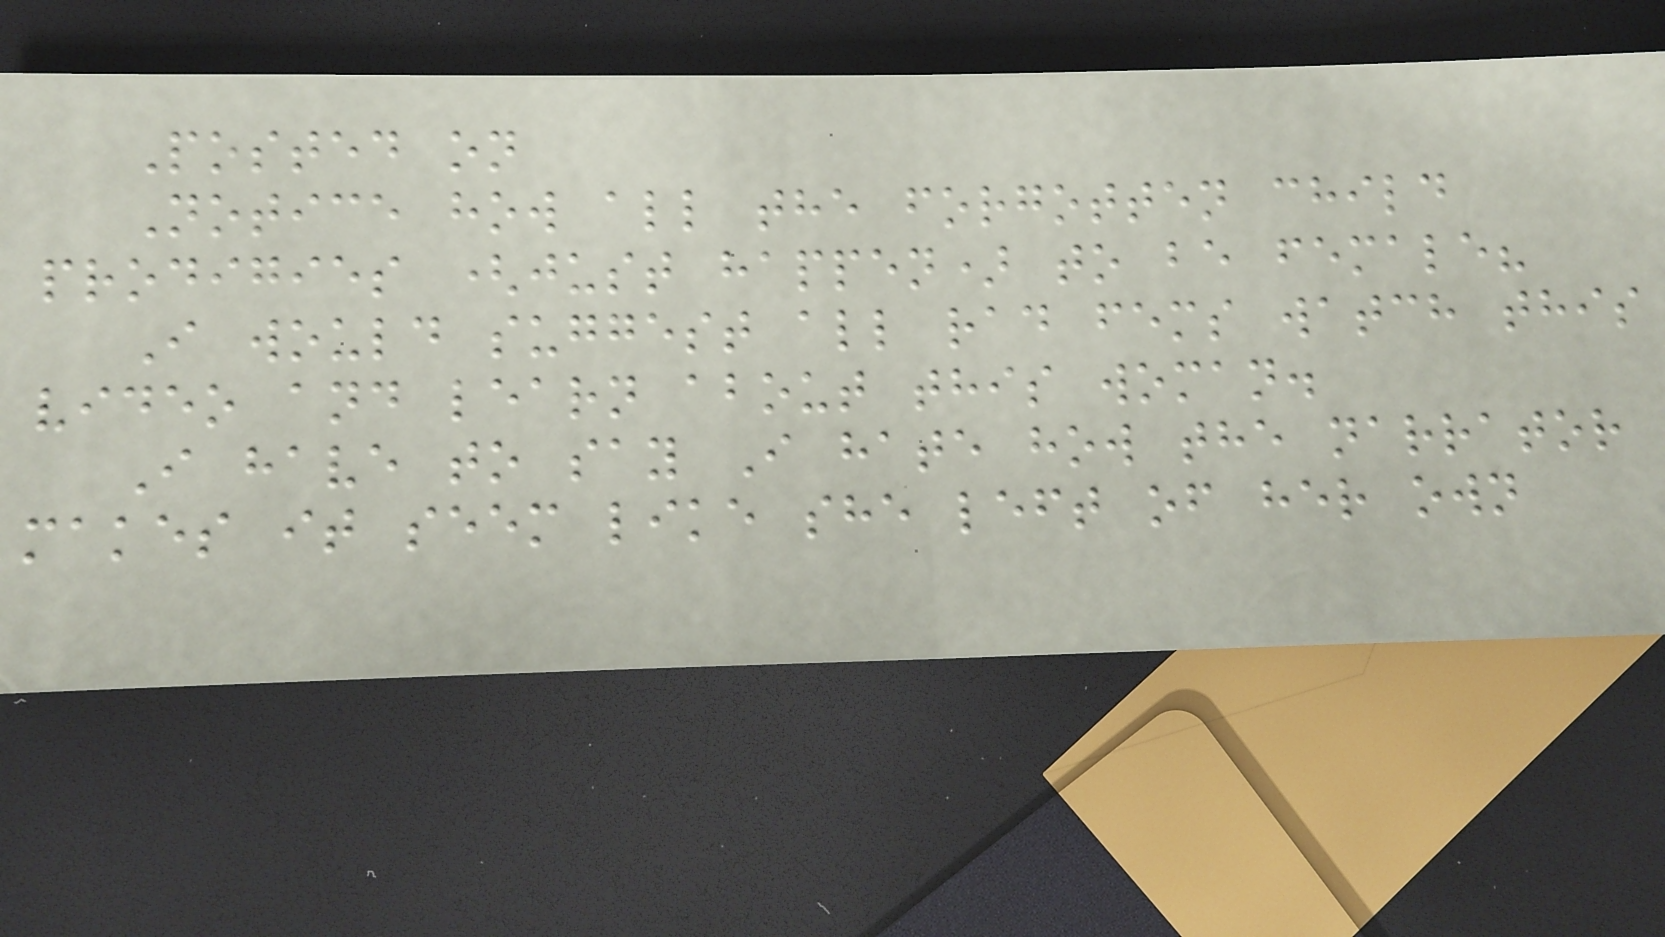Posted on
Notice how all the forgotten child
prodigies (just happen) to be female?
I would suggest all rad fems watch this
video and learn about this woman.
I have to say I hate how the narrator
makes it seem like she left of her own
